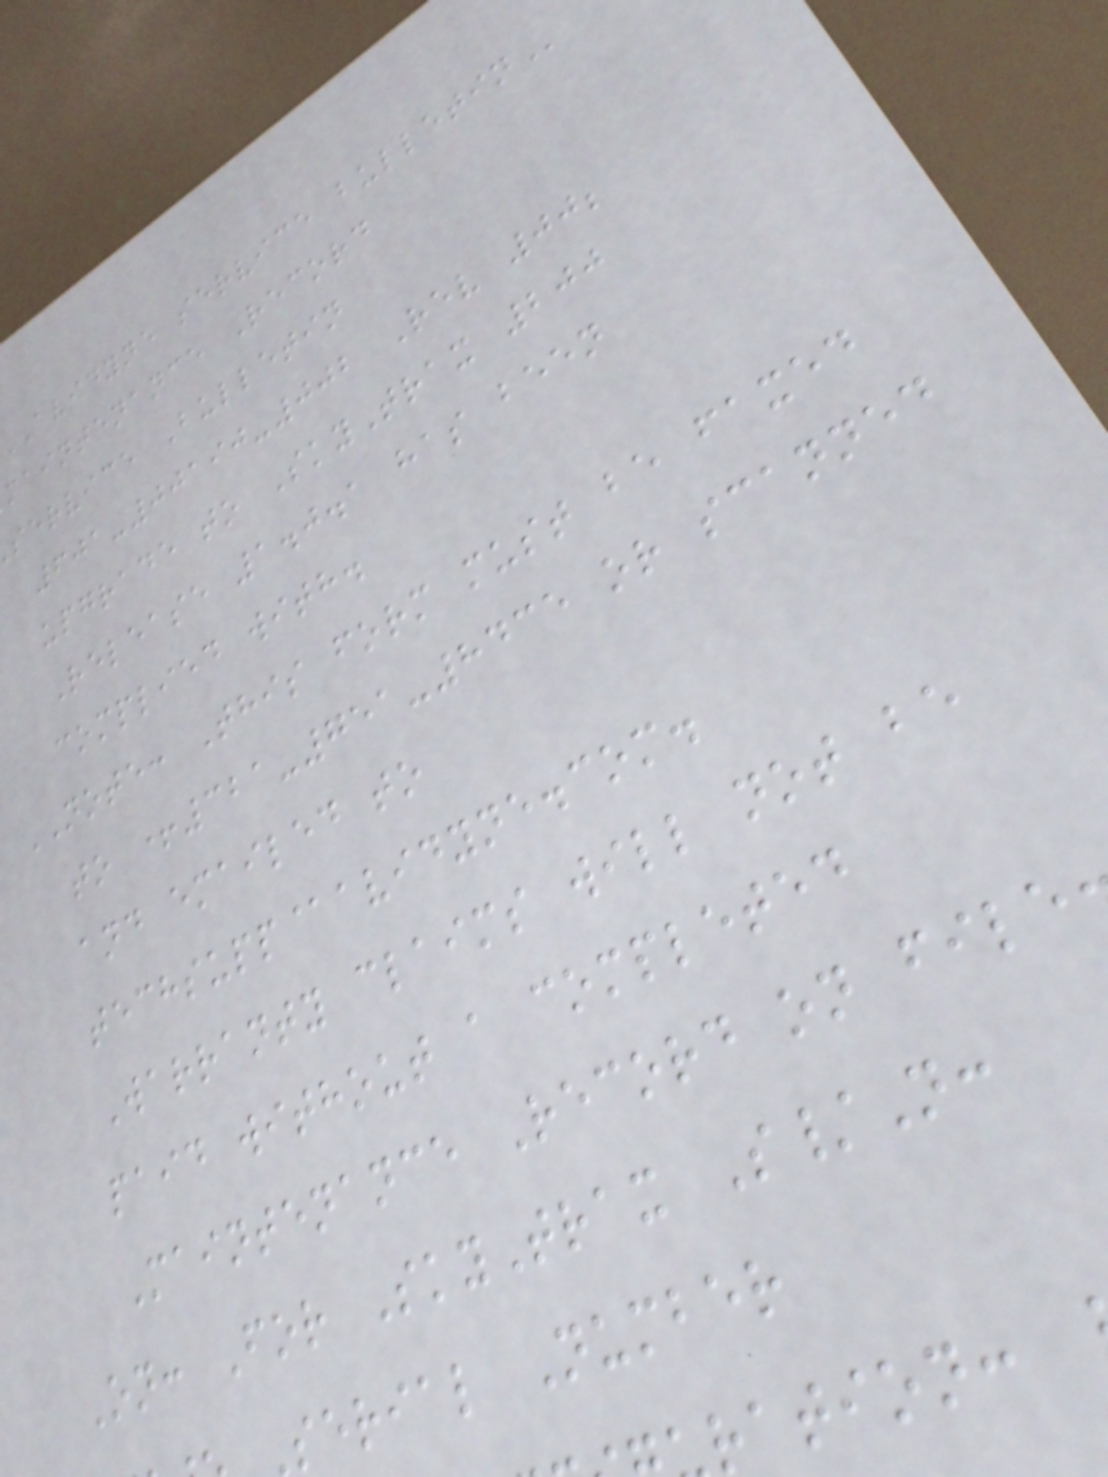avidyne service
maintenance Record
service Bulletin
601-00190-002 Rev 00;
upgrade to SkyTrax 200
Release 1.0.1 has been
complied with.
NOTE: This form must be faxed
to +321-751-8435 or scanned
and emailed to
techsupp@avidyne.com.
Warranty claims will not be
paid without a completed
Maintenance Record on file
On: For SkyTrax S/N:
serial Number
ration:
